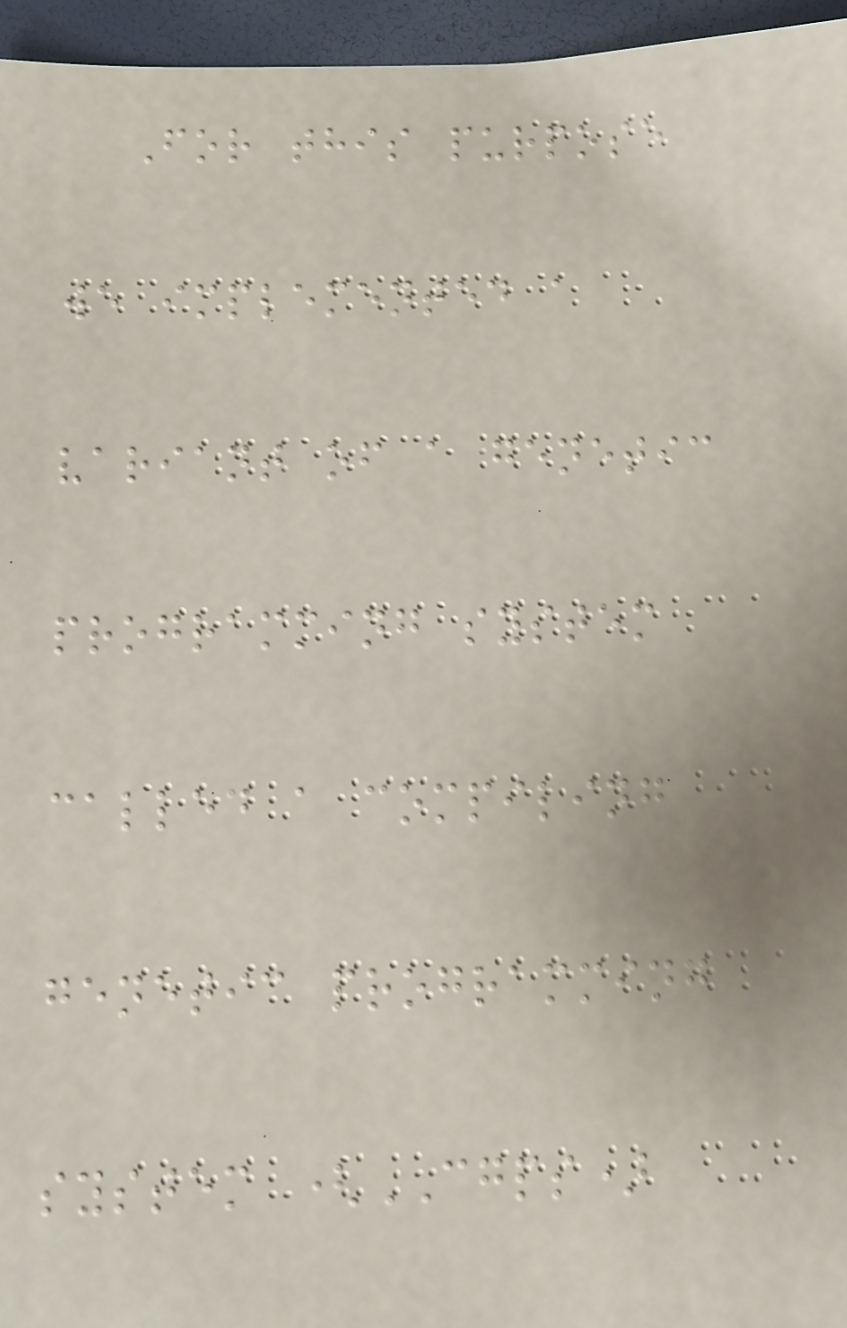For this purpose
we implemented a
variant of a genetic
programming system
called a compiling
genetic programming
system (CGPS)
